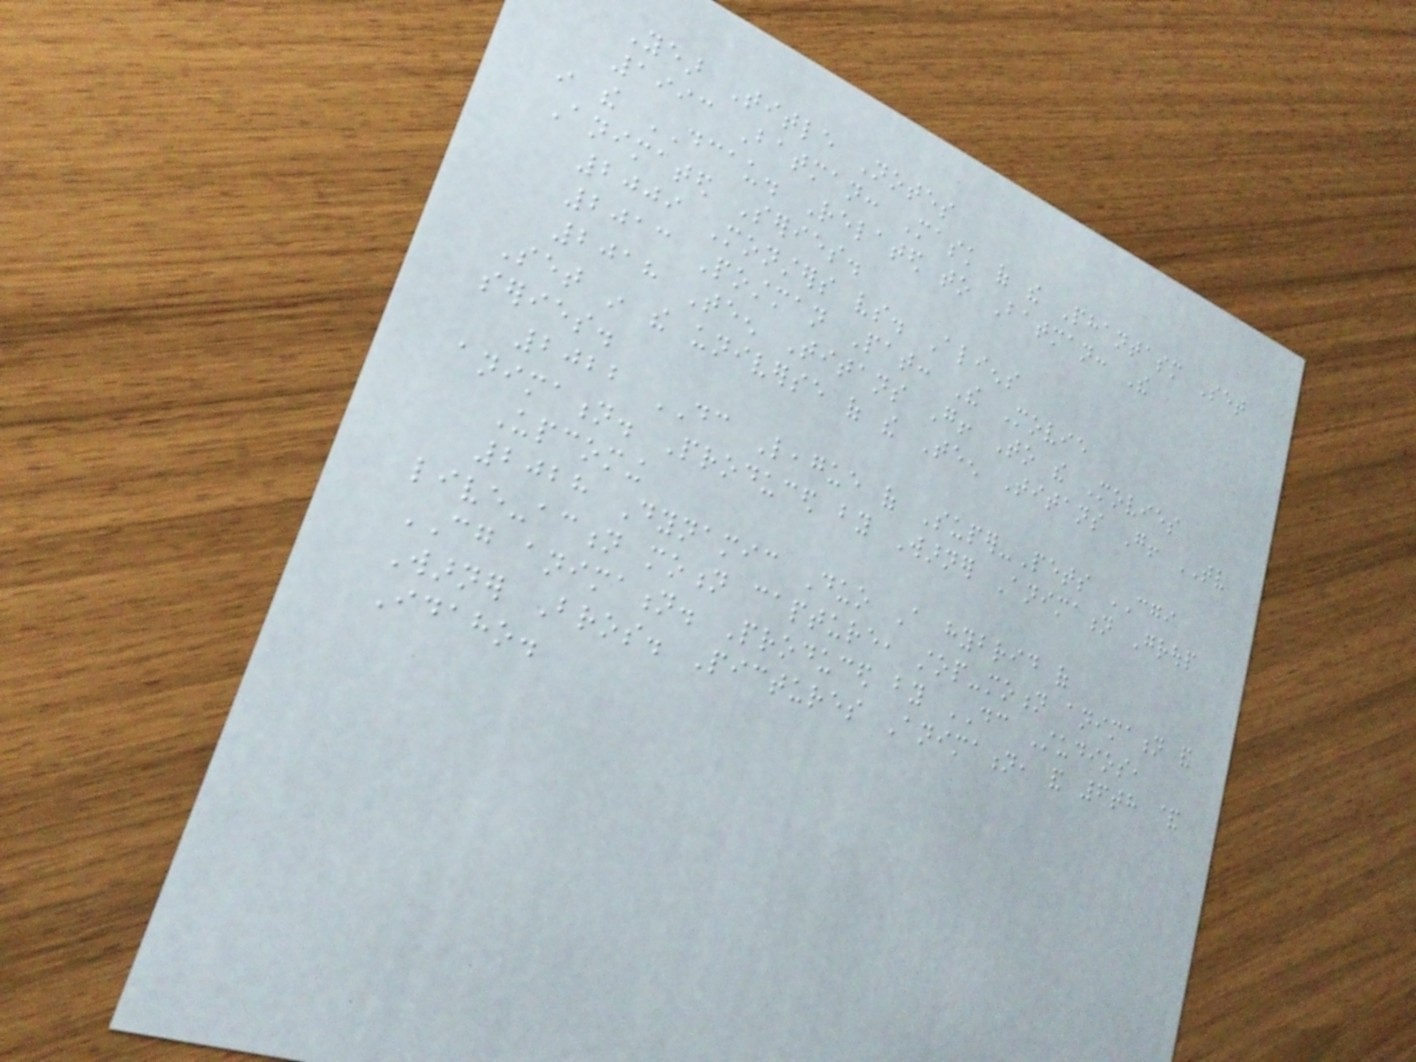Year Title Notes
1993 Batman: Mask of the Phantasm Set
in the DCAU. Related to Batman: The
Animated Series.
2009 Monsters vs. Aliens
2013 Postman Pat: The Movie
2018 Teen Titans Go! To the Movies
Set in the universe of the Teen Titans Go! TV
series.
2022 DC League of Super-Pets CGI
animation. Produced by Warner Animation Group
Upcoming
2028 Dynamic Duo A hybrid of
live-action motion capture, stop-motion animation and
CG animation. Produced by DC Studios,
Warner Bros. Pictures Animation, and 6th &
Idaho.
